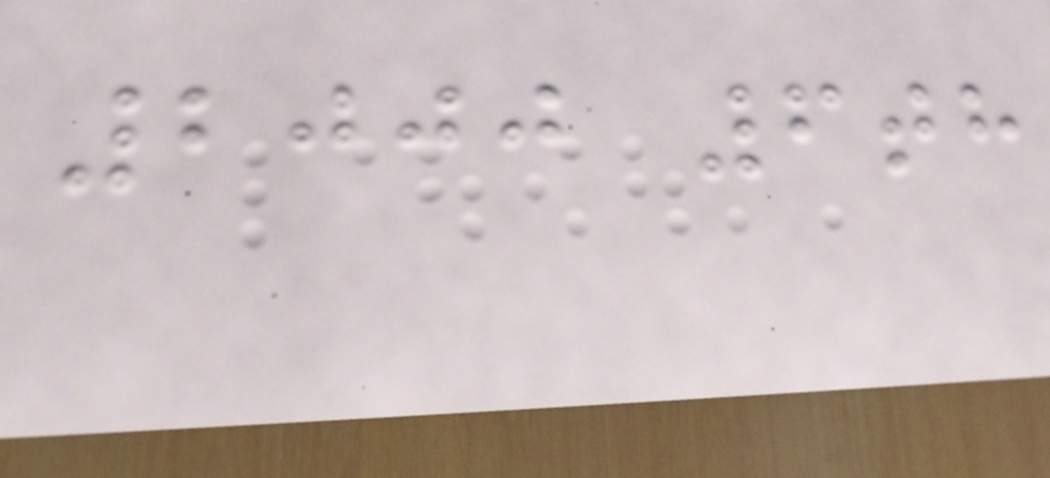2000 6th
